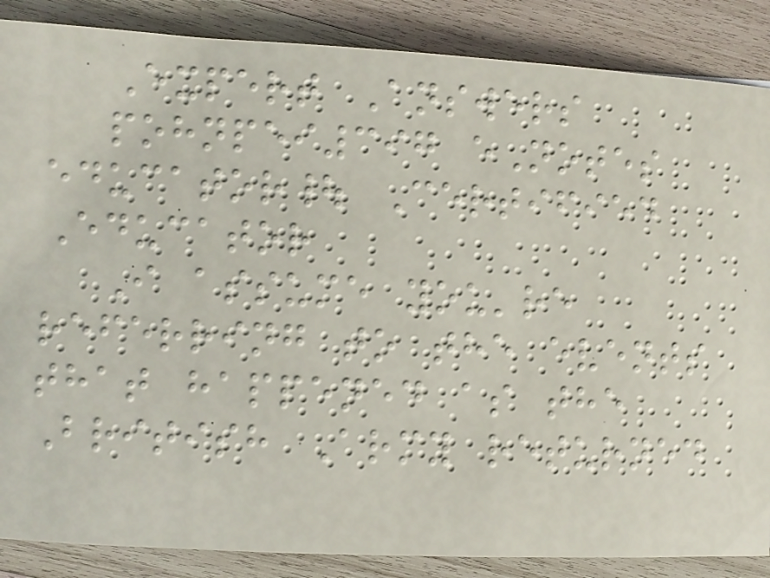Expert Answers
pohnpei397 eNotes
educator| Certified
Educator
I assume you're
referring to the events
that happened as the
British Army returned
